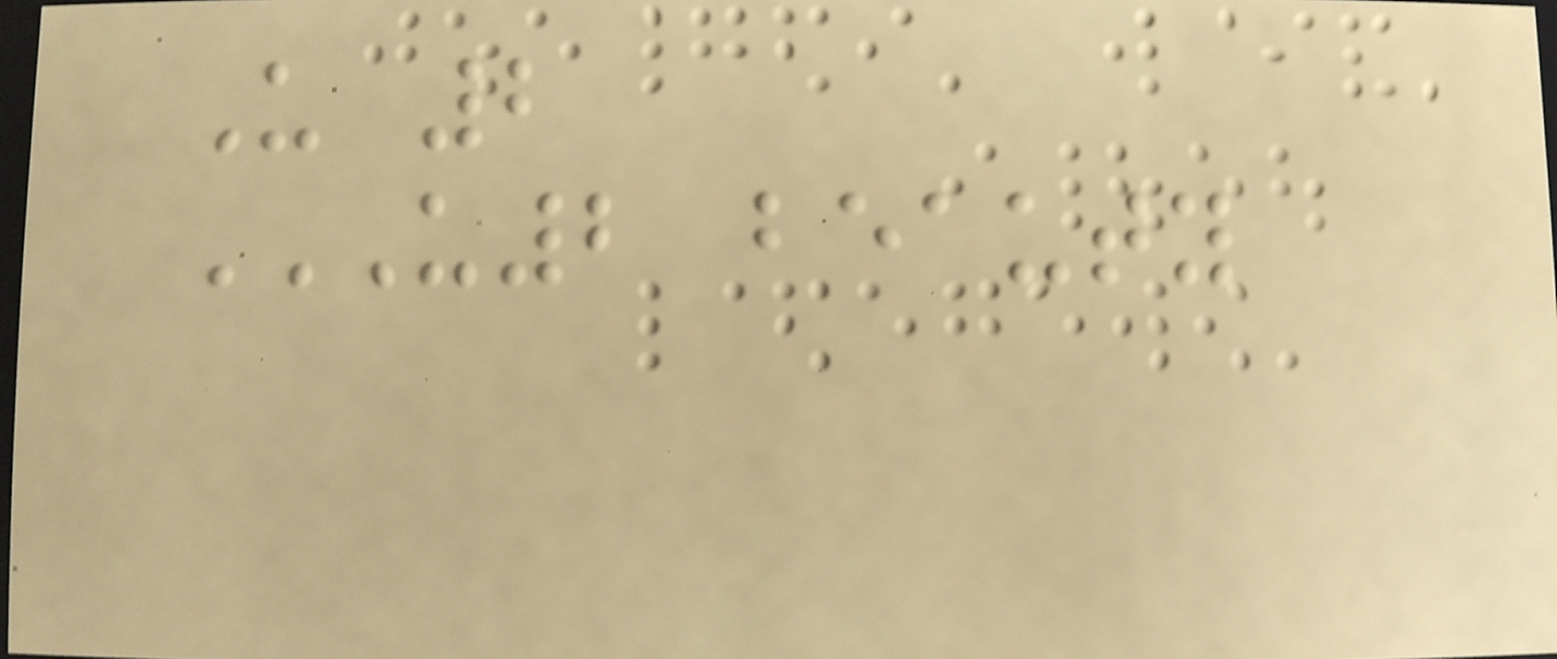U 2
U2 BEAUTY
